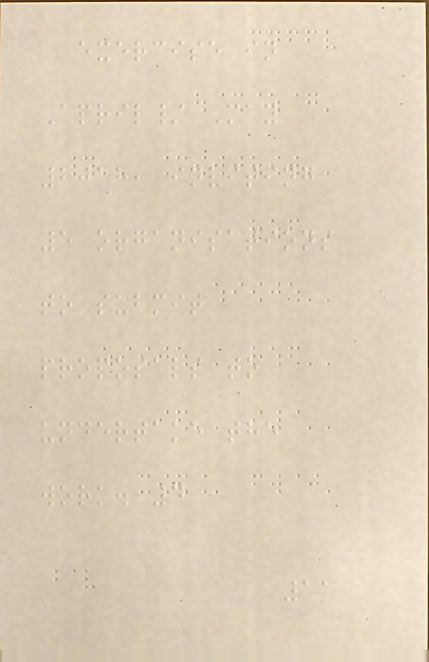exercise in
April/ May
2018, inviting
5 organisations
to submit
proposals to
undertake the
work. 4
11
